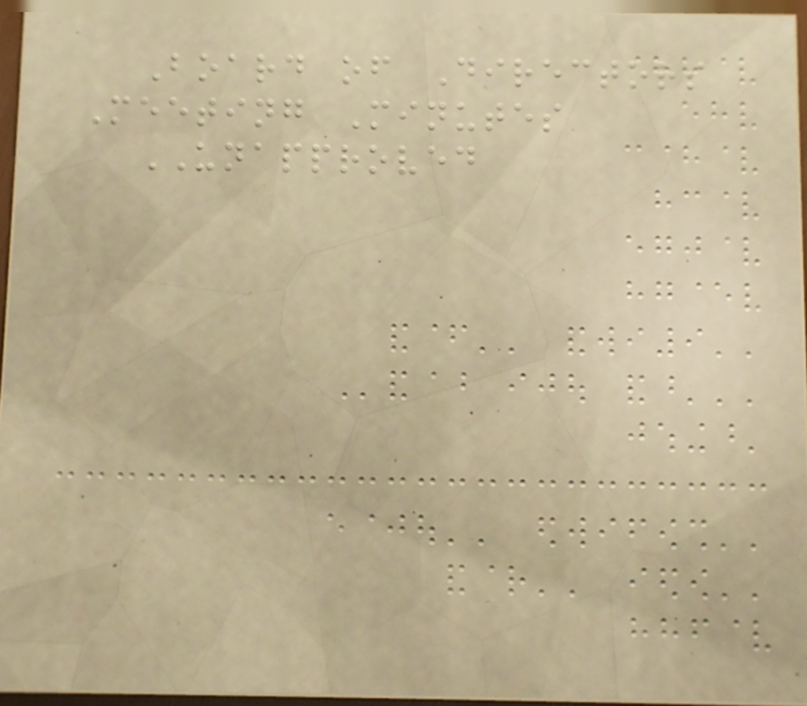Board of Directors
Meeting Minutes
UNAPPROVED
